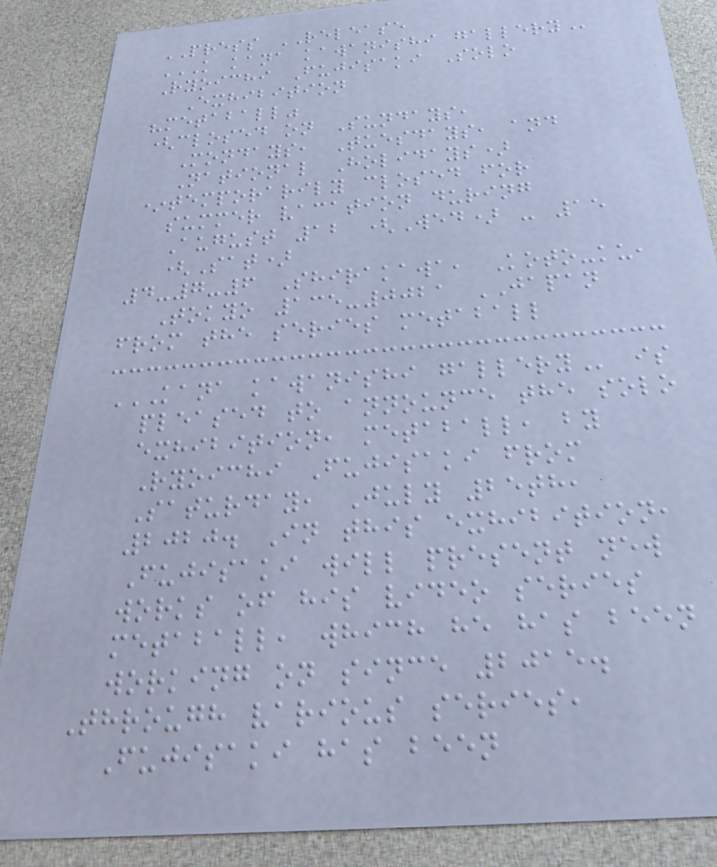PRESS RELEASE
K KANA KAWANISHI GALLERY
Ryoichi Fujisaki Solo
Exhibition
"metaball"
(closed on Sundays,
Mondays, Tuesdays, and
National Holidays)
*temporarily closed for
summer vacation during
August 12 (Wed) - 15
(Sat)
4-7-6 Shirakawa, Koto-ku,
Tokyo 135-0021 JAPAN
from the series metaball
KANA KAWANISHI GALLERY is
pleased to announce the solo
exhibition, metaball, by
Ryoichi Fujisaki from
Saturday, July 25th,
2020. In this exhibition,
Fujisaki will present new
works of his video series
metaball, which he has been
working on since 2015.
Through various series,
Fujisaki has been
